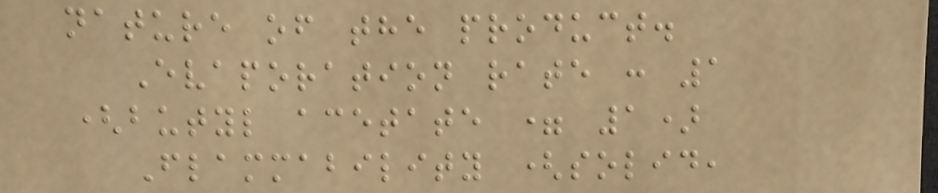nature of the product.
Evaporation rate : 1
(butyl acetate = 1)
Flammability (solid,
